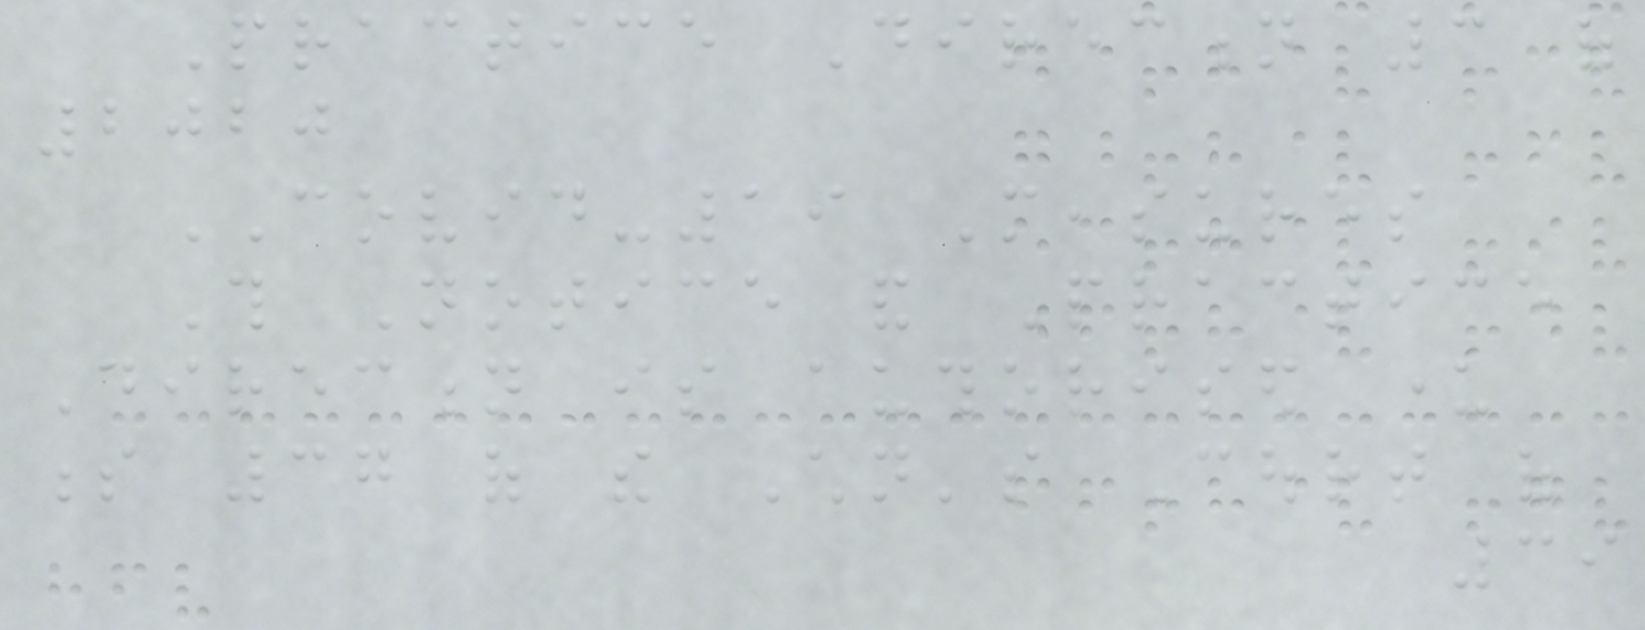Practice Direction 3 of
2020
COVID-19 Measures
This Notice and Practice
Direction is authorised under
s 37 of the Children's Court of
39
